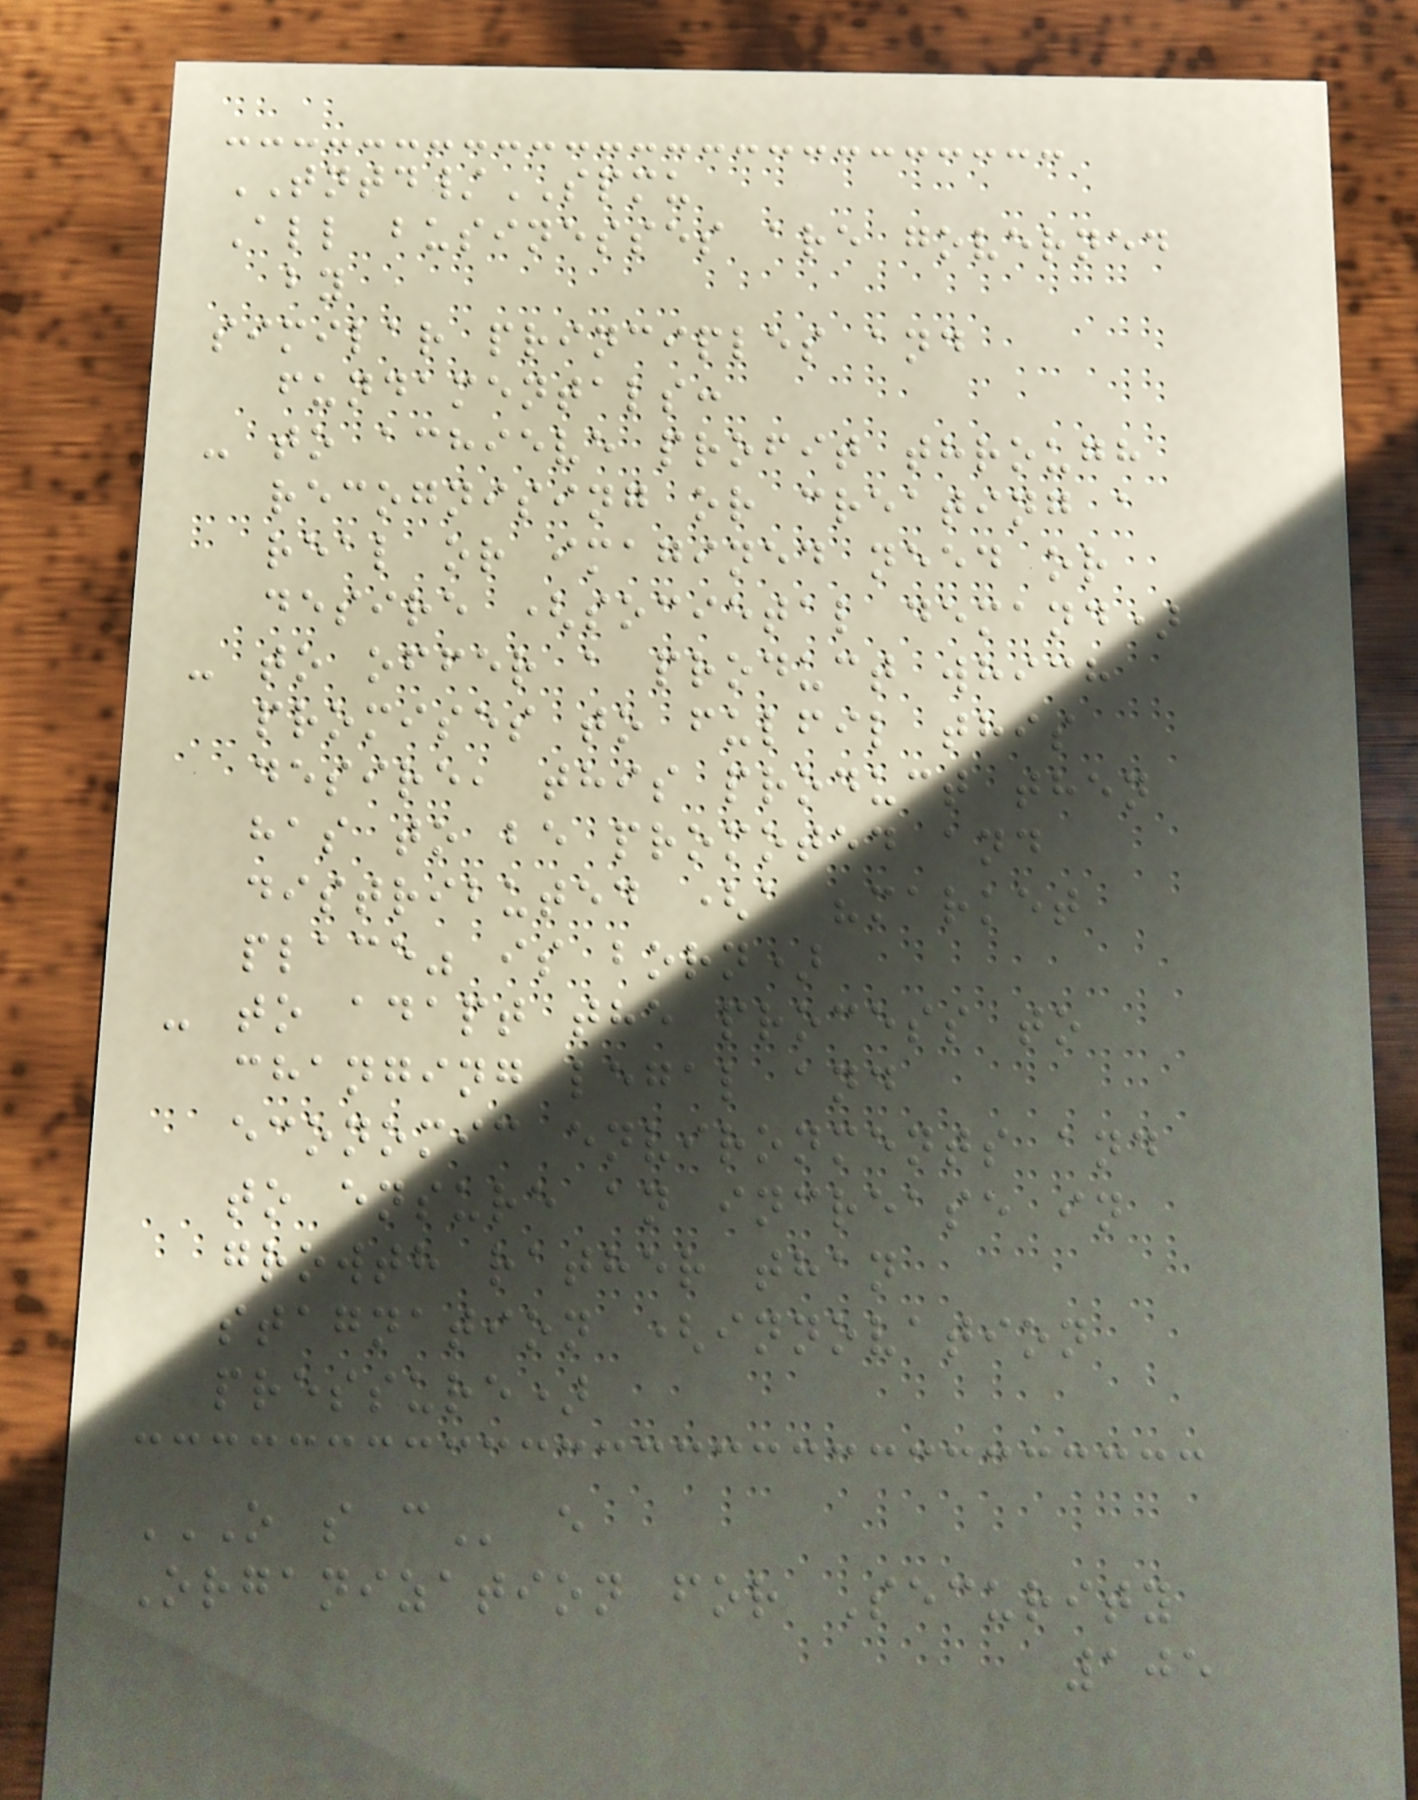TNTD/SPMU
All businesses are governed
by
similar principles and
fundamentals:
- to achieve profit through
recognising or creating a
real or imagined need or
desire (societal demand)
- to offer a product which
promises to fulfil this
desire, this product then
has to be promoted and
distributed (a "market
place" is born)
- to adapt the process to
changing legal and
economic environments and
to ensure an increase in
growth rather than
stagnation (innovation
pressure)
O S C e
Organization for Security
105
